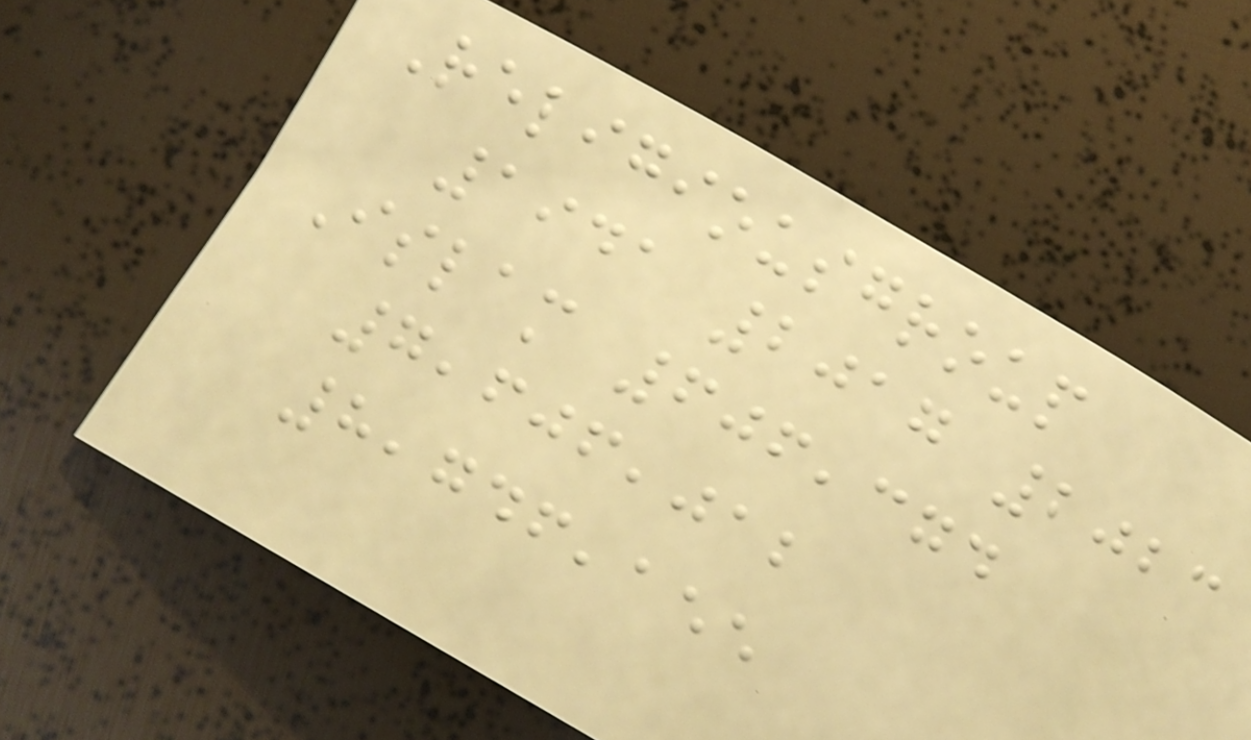Religiousgroup
1941 2017 2023
Islam 606,374
7,606,012
8,746,155
